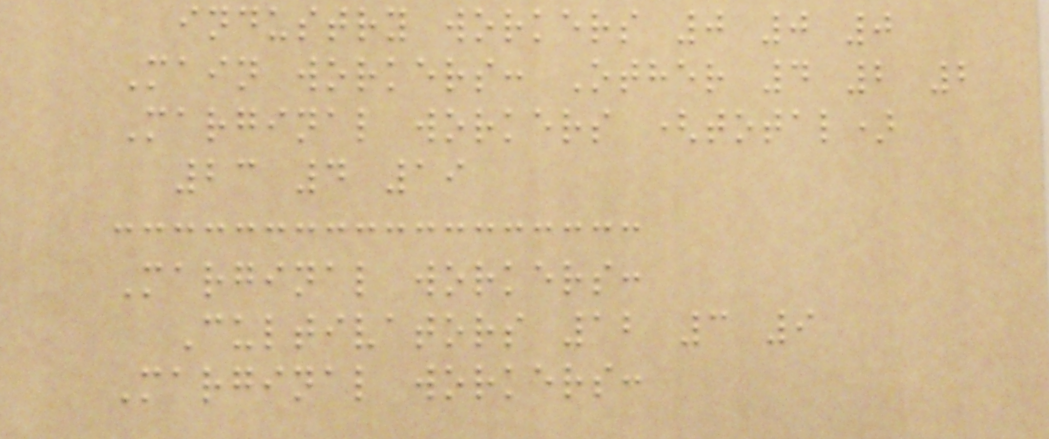industry workers 0 0 0
Main workers: Other 4 2 2
Marginal workers (total)
23 4 19
Marginal workers:
Cultivators 12 3 9
Marginal workers:
